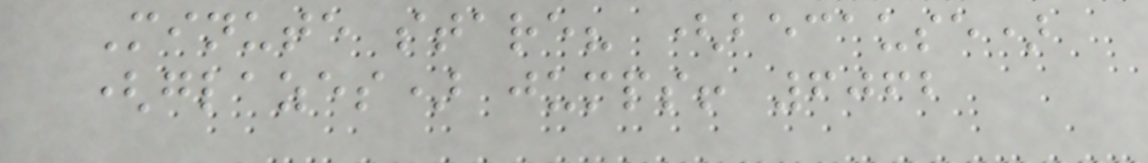Minute stare? (because)
(glazes) jumps! 6062
